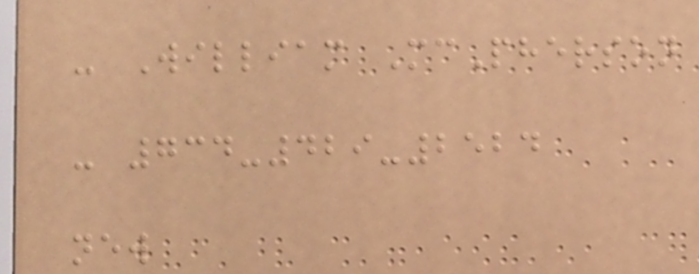- William McPherson
- 734-429-2524
new
